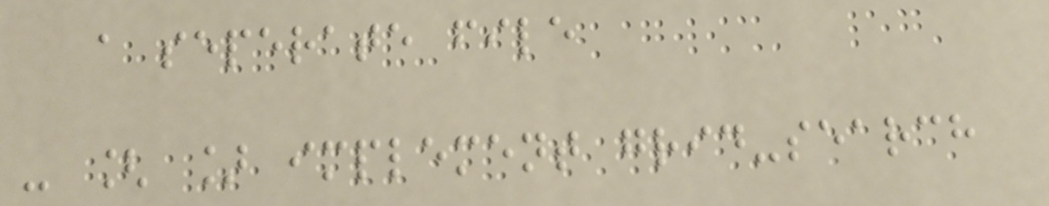a seperate file
- [ ] implement grid-search
